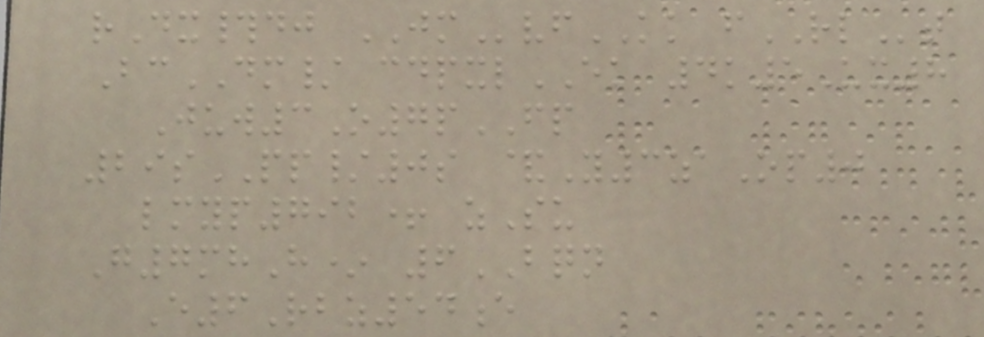rDx#dj JMvfKK fRLt
BcDM/ cdpxlEK 4k5Ux8
Juw3O7pFP
29sPP/0s &Y3zaOp0
lmyp792+ zSu
G7mhH* 6BQN
E6Rbz54e
